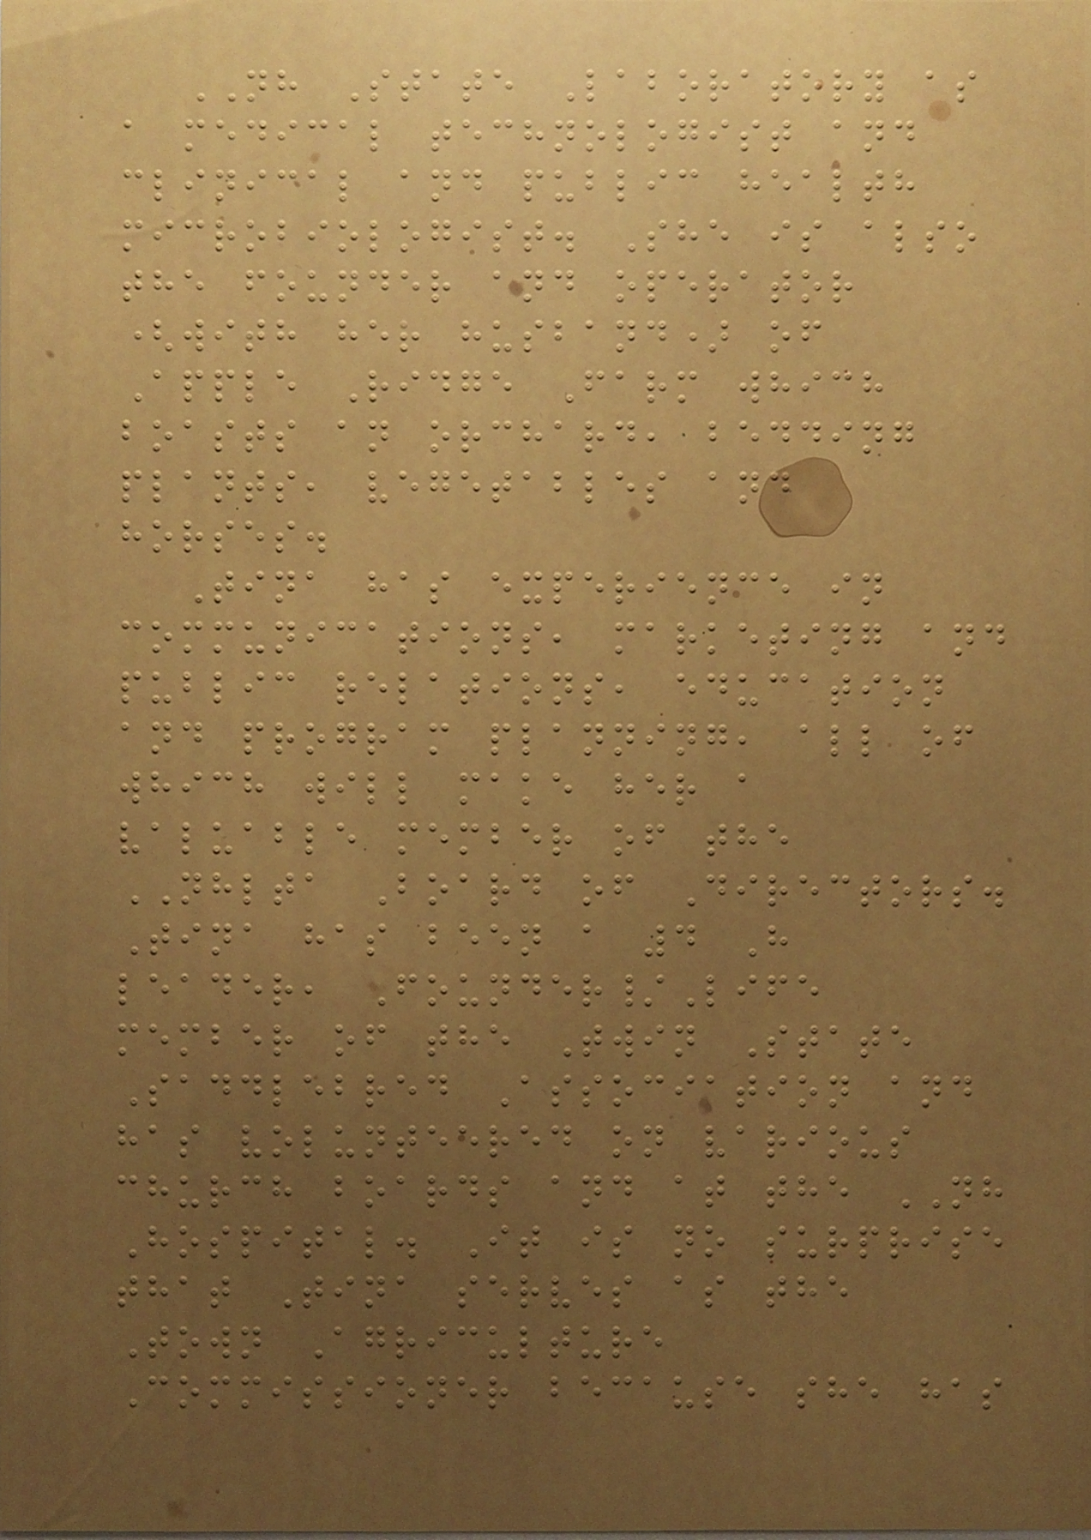NH State Laboratory as
a medical technologist and
clinical and public health
microbiologist. She is also
the founder and operator
(with her husband) of
Apple Ridge Farm which
boasts an orchard, bedding
plants, vegetables and
horses.
Tina has experience in
communications, marketing and
public relations, education
and program planning, all of
which will make her a
valuable member of the
NHLTA Board of Directors.
Tina has been a 4 H
leader, Founder/Life
member of the Twin State
Saddlebred Association and
has volunteered on various
church boards and at the NH
Hospital. It is no surprise
that Tina serves as the
Town Agriculture
Commissioner because she has
